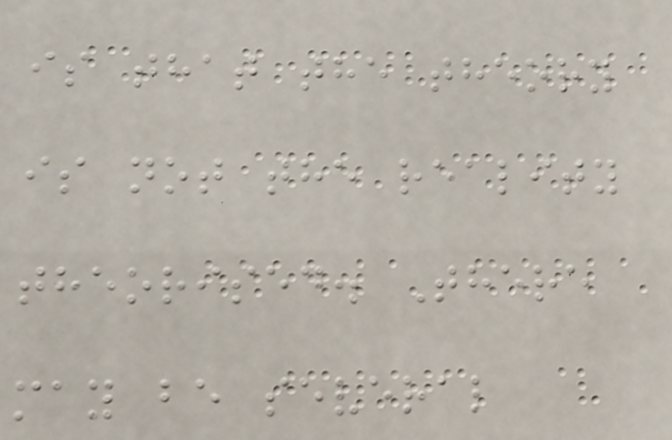is that the theory
is not the reality
theorised. There
may be several
